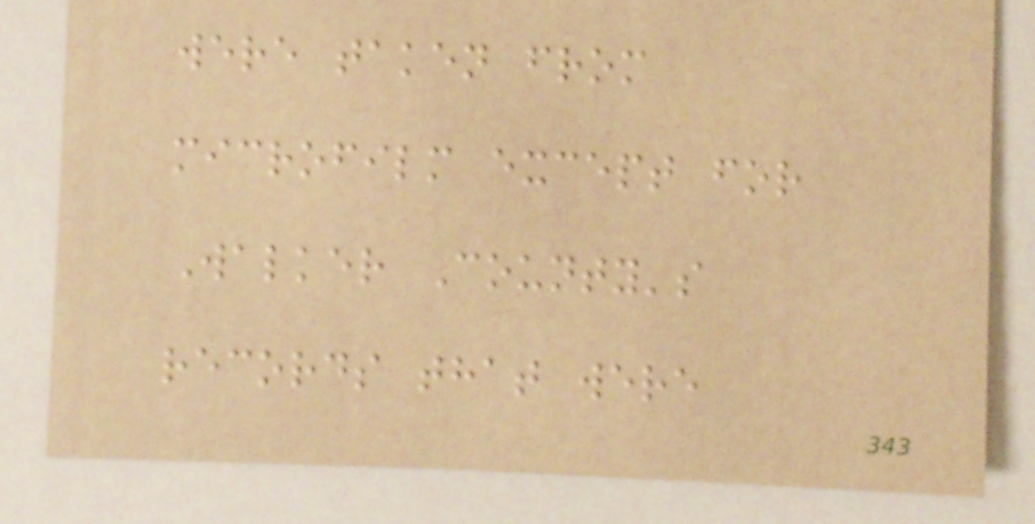were taken from
microfilm except for
Walker County's
records that were
